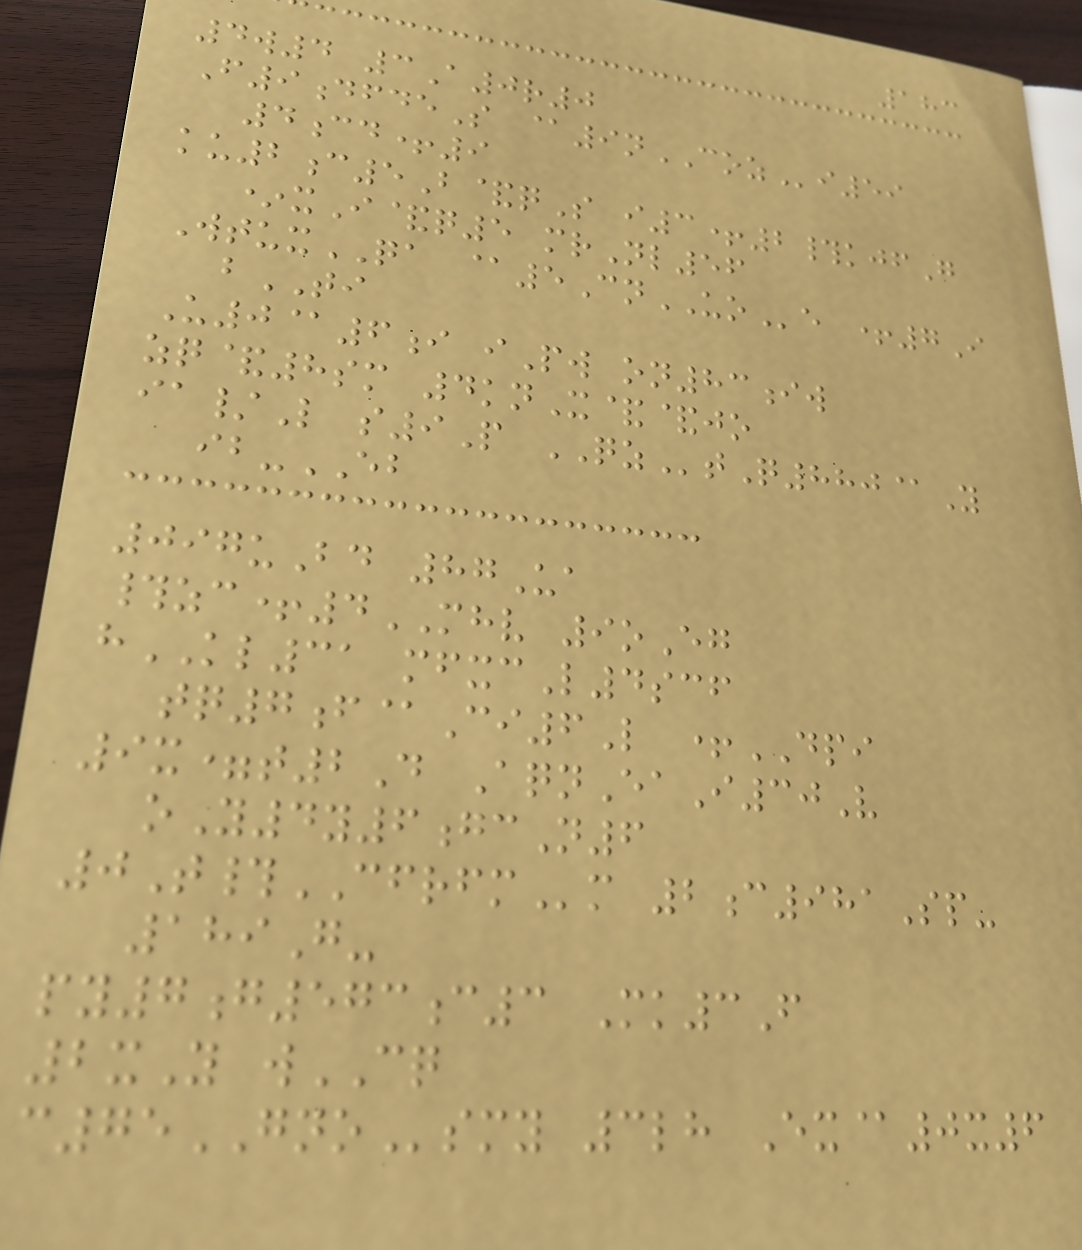183
4w4 3A0r0
F9dfdeS @9nCOZi59
4cd+9
ku2c5B&qS i3+2#kjfG
*xI&q5 mrNl56
WtuxQA @5CnUOe +7I
bTI
U0@6i iPw on83iw
zq&8sm 4knX&&jo
ia/L s9P QZtQ880@Y
ib-EB
097uBd 87Ua
#zc+4MHV 9oEg
hKL31 mfxcL4scf
tq7f@Ci6L +DPI
9x=t2D AqnEaI30V
oY4y6gcN6
0T#CFRFMm 2c981Sp-
189G-
py7g573c3 Mk3F
2xY wCQ
c75GNOsmy 3lh Ex@0x6
